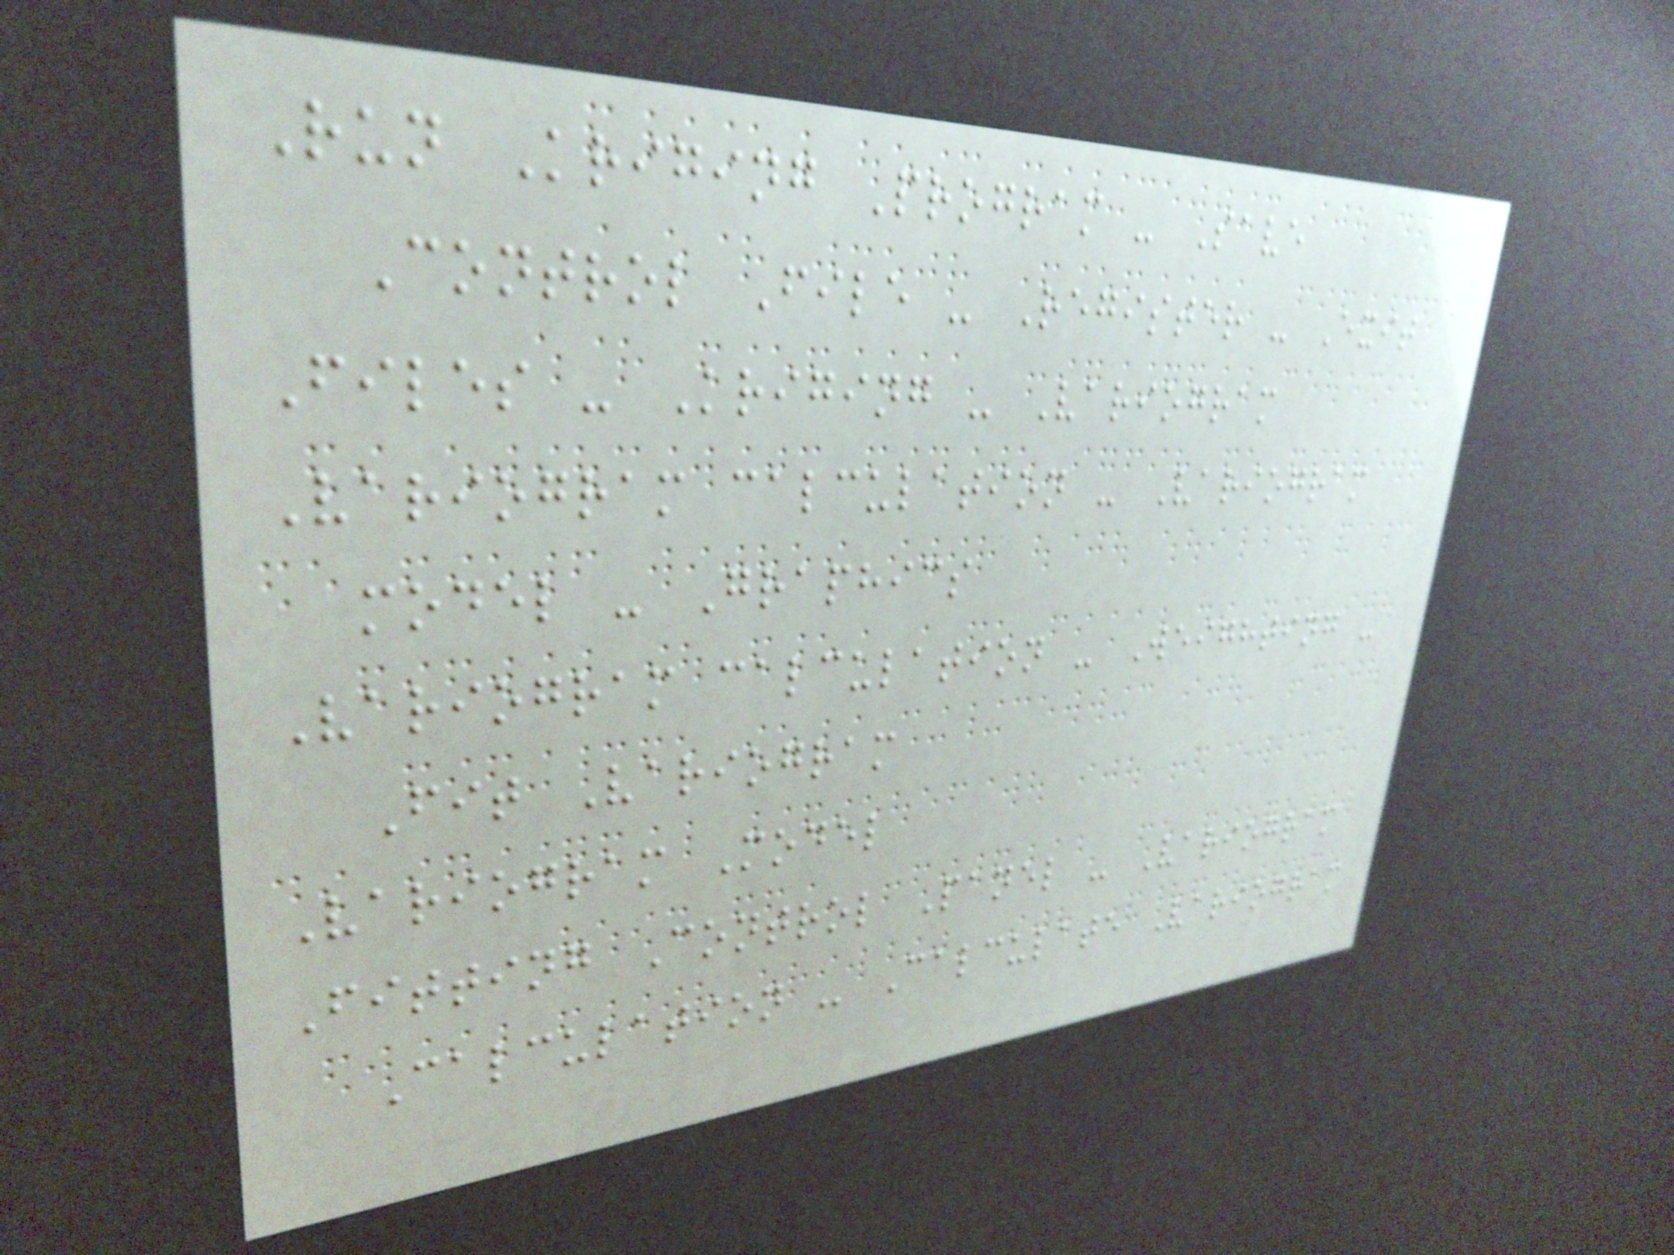Run Kriging Program - Save
Control File - Register - Exit
Files - Kriging - Variogram
Variogram calculation - Variogram
model - Graphics
Variogram calculation - Weighting -
Fit Variogram
Variogram Model
Fitting Control Panel - Variogram
Calculation - Calculate Variogram
